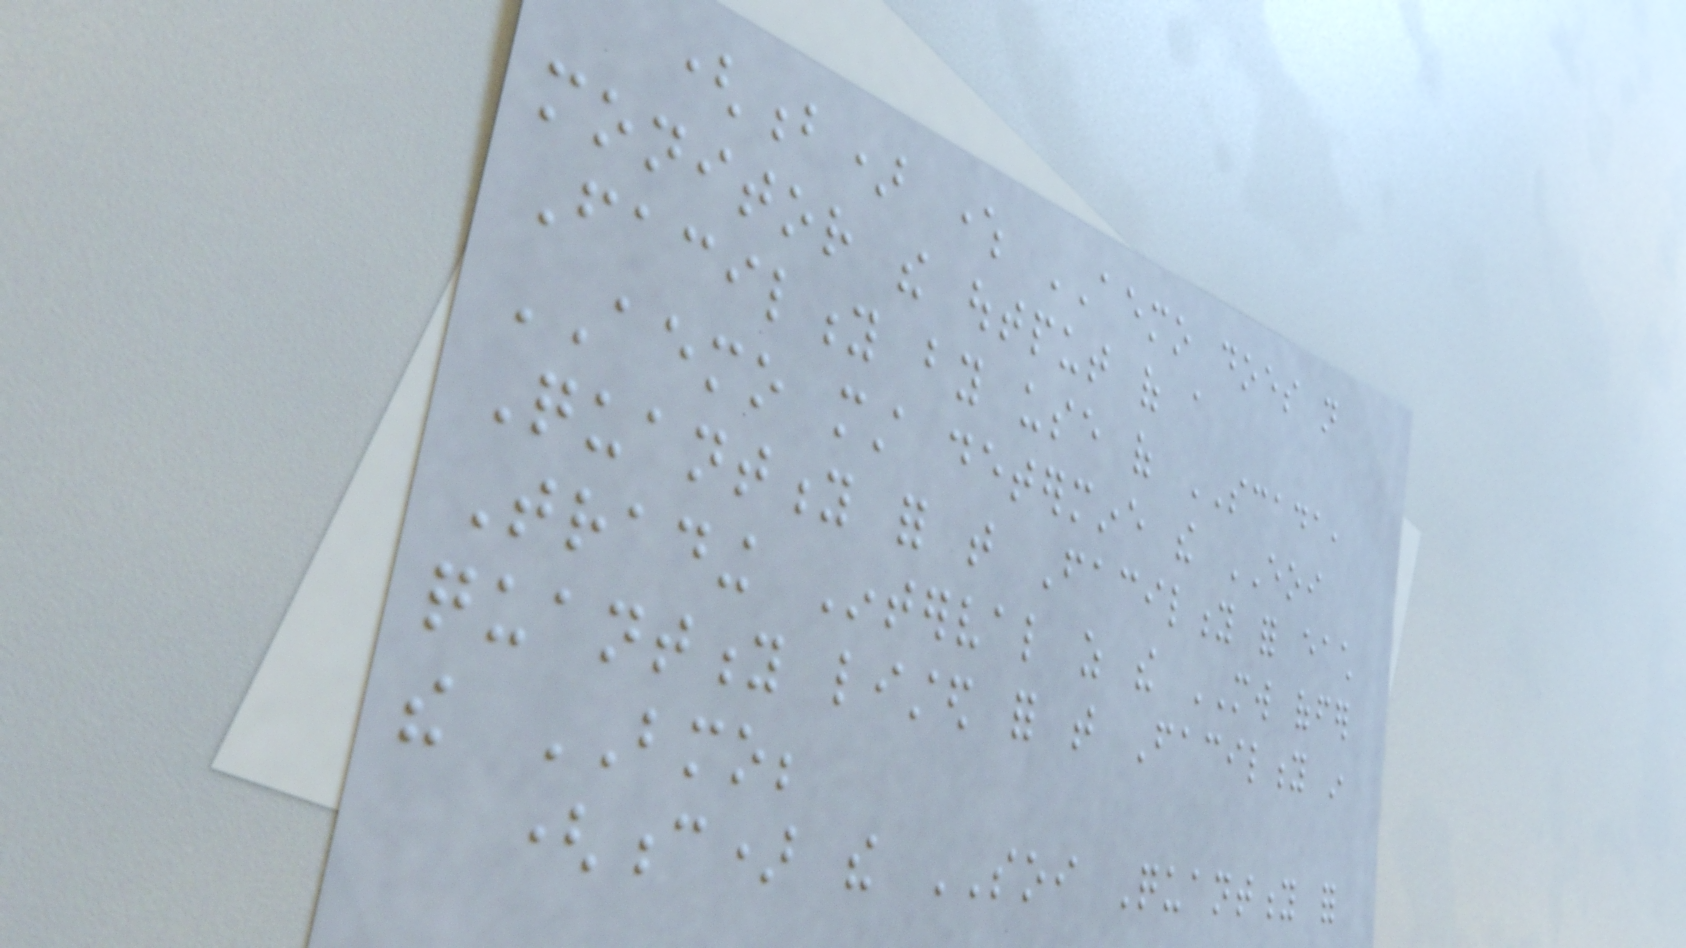(b) where AEMO does not
monitor the output of a
Facility by use of SCADA,
AEMO must determine the EOI
Quantity for that Facility for each
Trading Interval as the MW offer
quantity listed for that Facility in
the BMO;
(c) the SOI Quantity for
